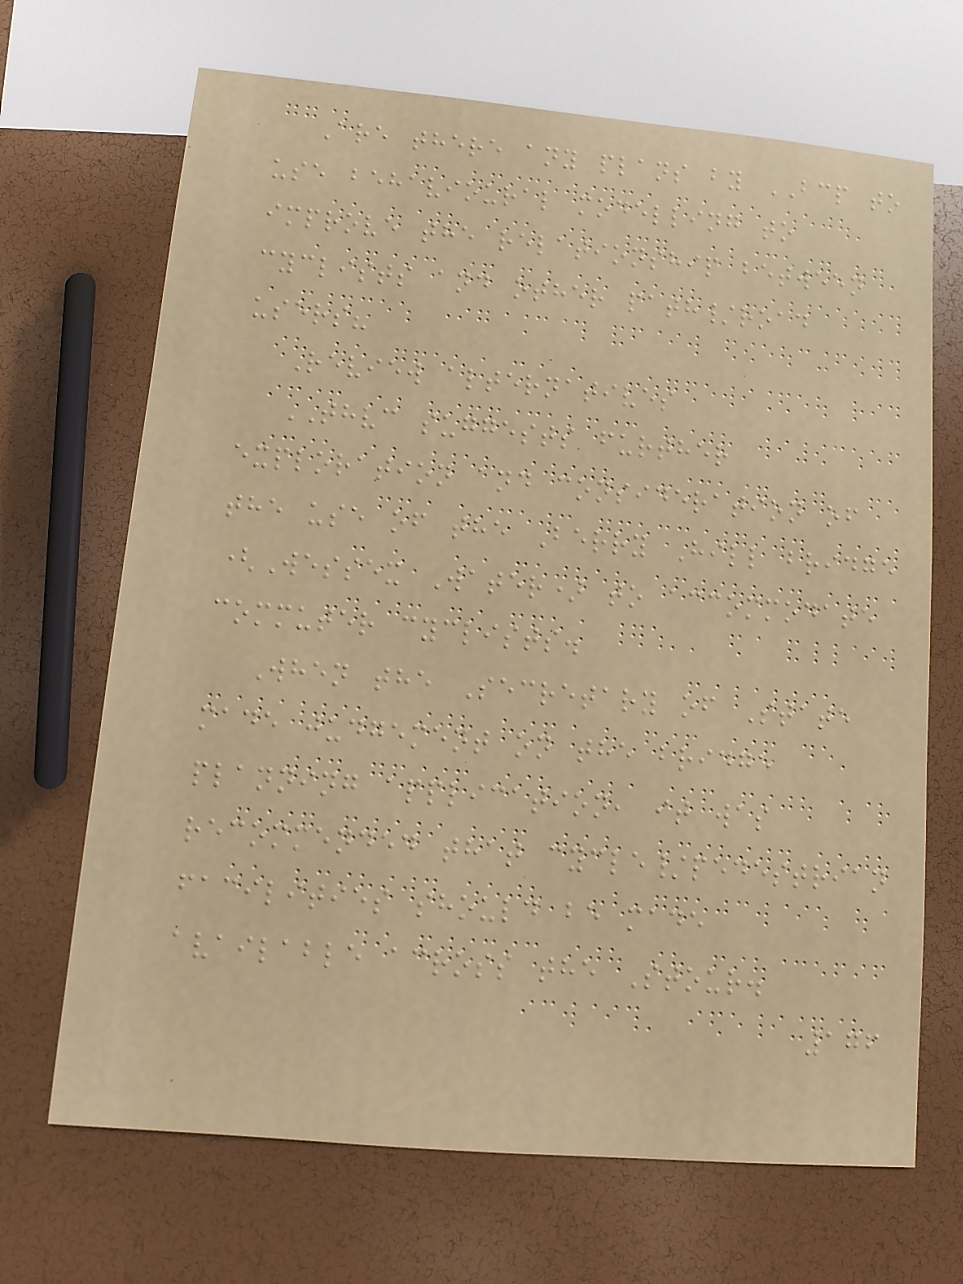Are there any plans by BCP to
use behavioural modelling to
improve the relationship between
cyclists and other path/road
users?
Review alternatives
THVC suggests further
exploration and consideration of
the use of the Berry Hill bridge
(Wessex Water) to accommodate
commuter cyclists.
When the Secretary of State
made judgement on the bridge
planning application, it was
recommended that cycle/pedestrian
facilities should be made
available across the Stour.
176
